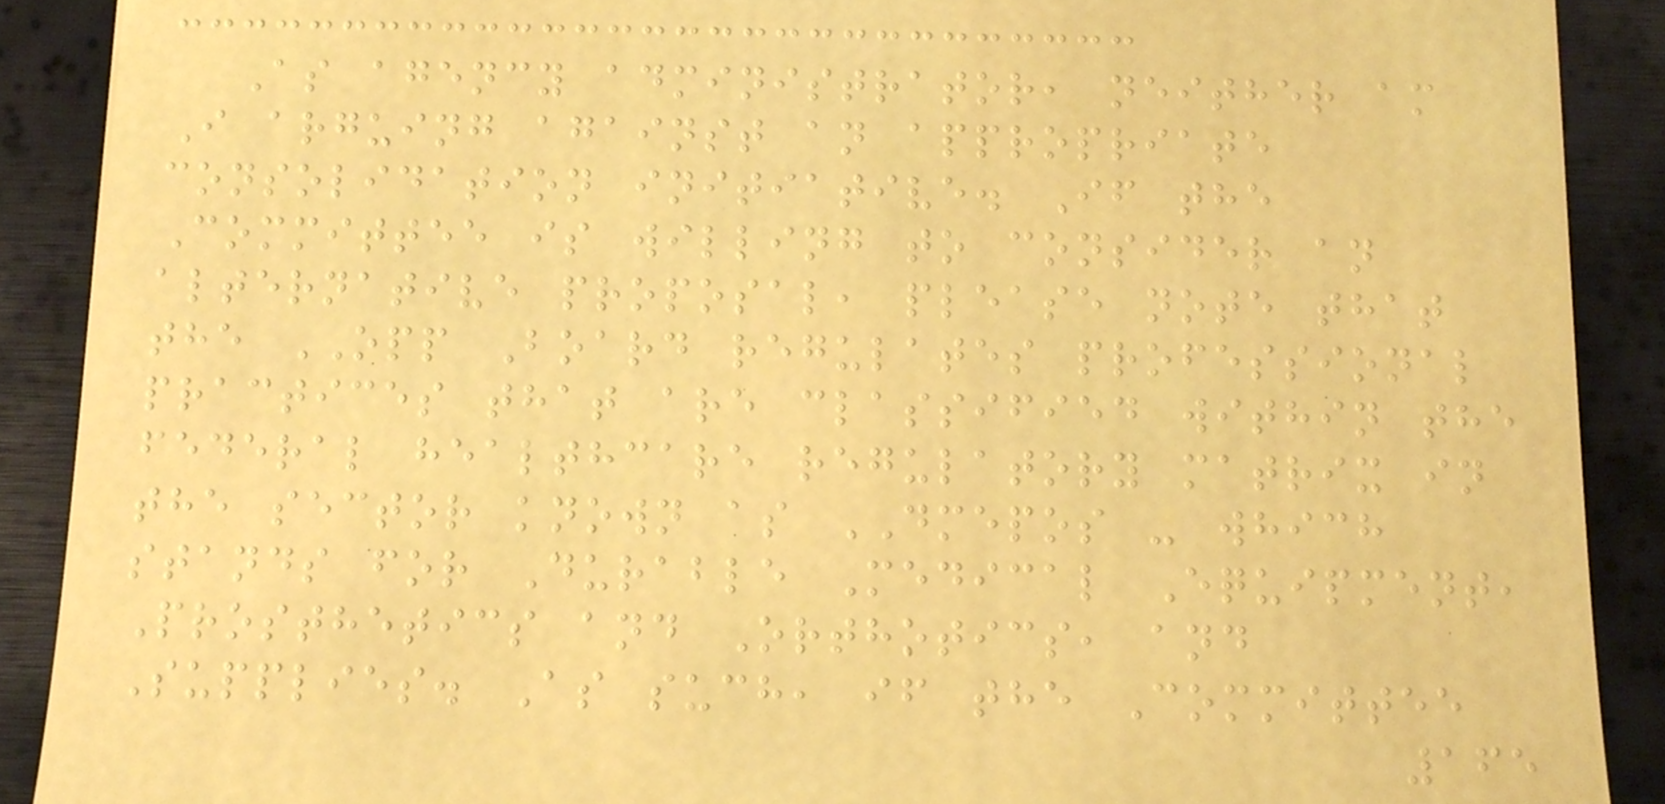As agency administrator, neither am
I arguing against an appropriate
consolidation initiative. If the
Committee is willing to consider an
alternative proposal, please note that
the OPP Board regulates professional
practices that are classified within the
federal healthcare regulatory matrix in
the sector known as DMEPOS - which
stands for Durable Medical Equipment,
Prosthetics and Orthotics, and
Supplies. As such, if the Committee
165
